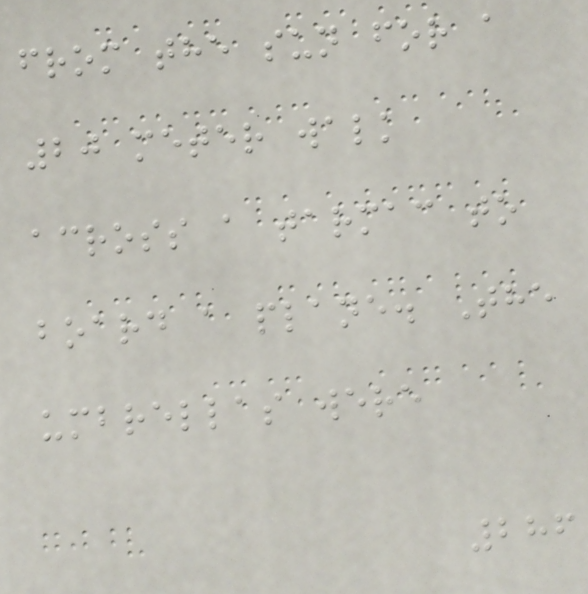from the sun for a
20 meter walk
across a tarmac to
board a plane. The
umbrellas were
286
